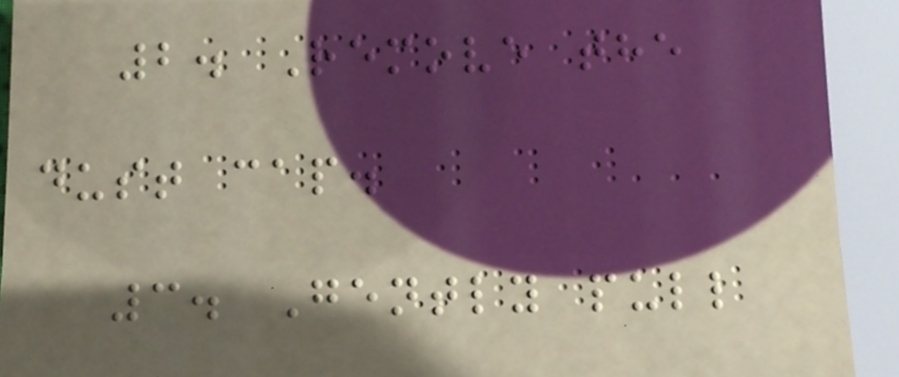2. Remove the
dust cap.
3. Gently pull
